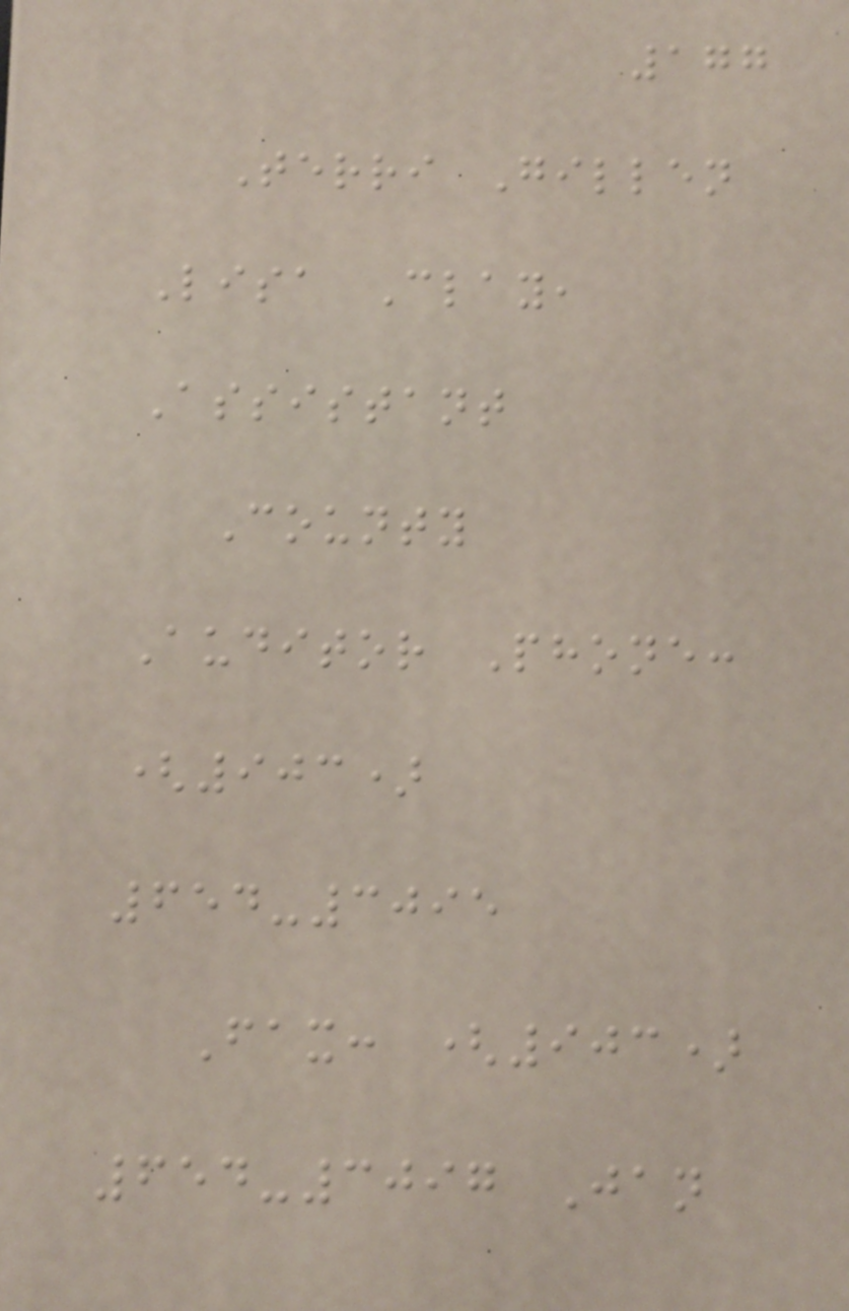177
Terri Gillen
Lisa Clay,
Assistant
County
Auditor Phone:
(903)
654-3095
Fax: (903)
654-3097 Jan
